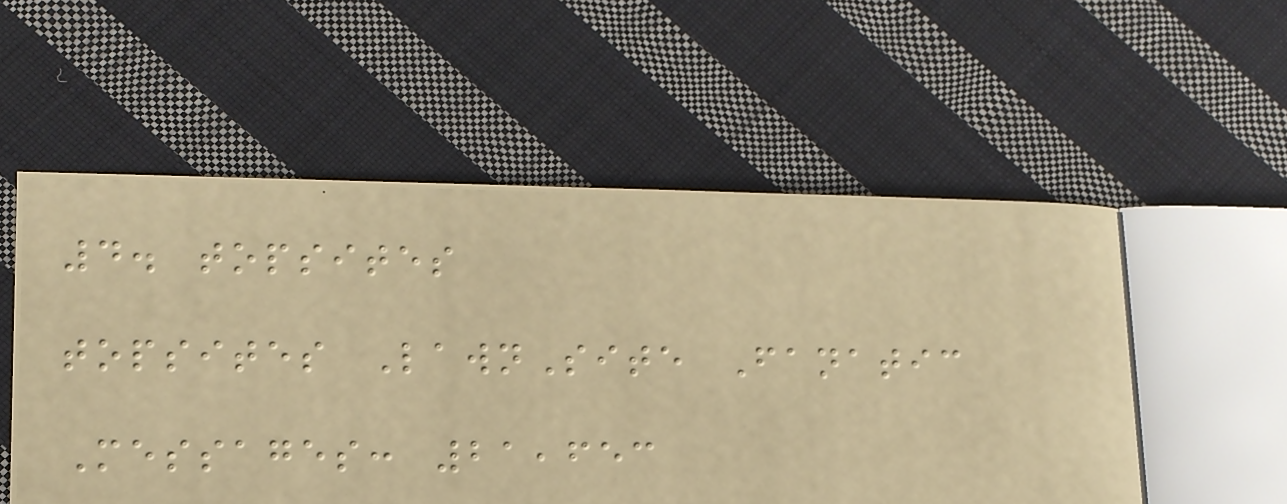4. topsites
topsites LawnSite Fanatic
Messages: 21,653
